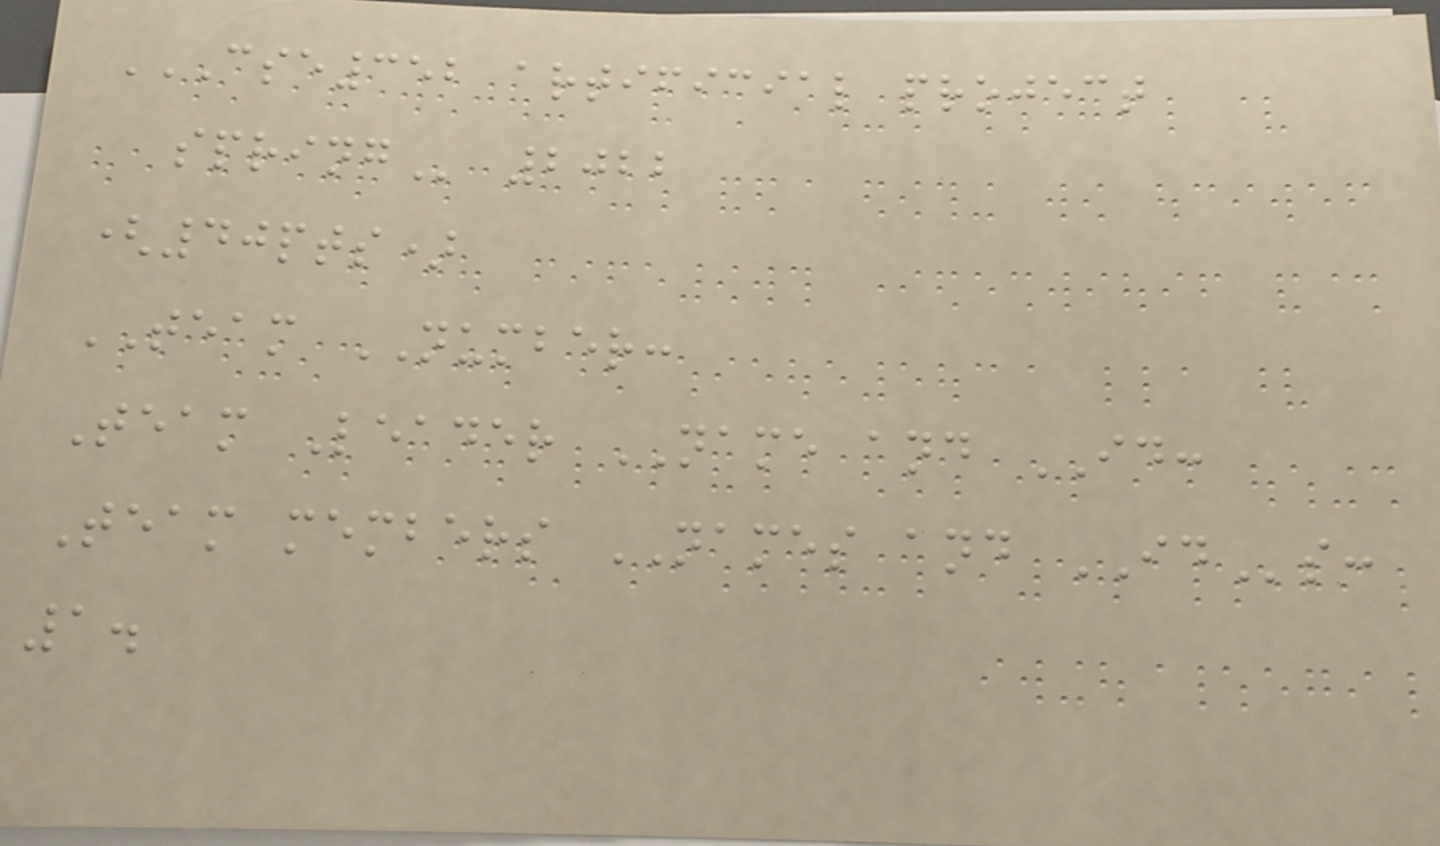CSE352 ARTIFICIAL PROJECT
SPRING 2022
(40pts)
TEAM NUMBER:
Team Leader NAME and ID:
Team members NAMES and IDs:
1.
